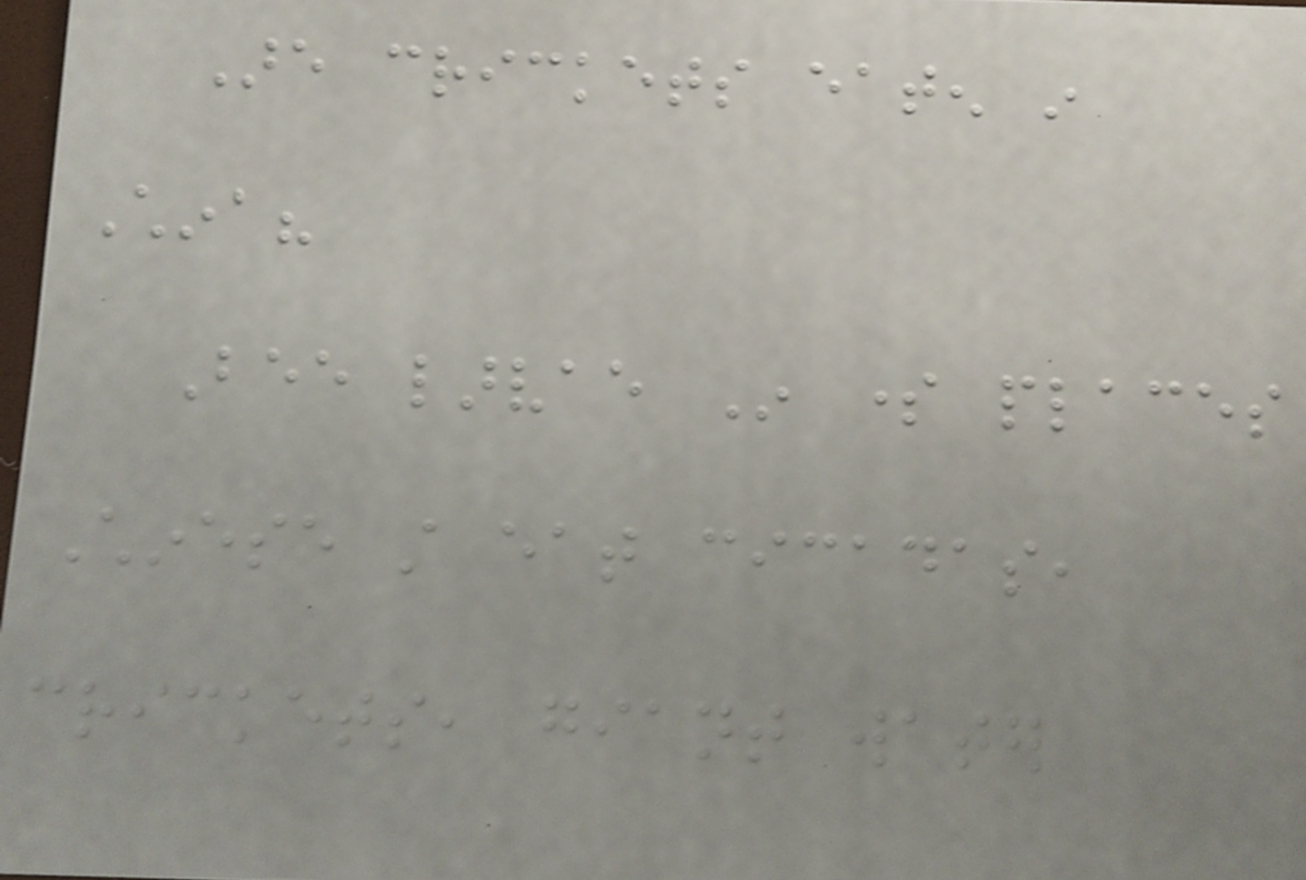Are crickets eaten in
China?
Bee larvae In some places
Chinese still eat cicadas,
crickets, giant water
